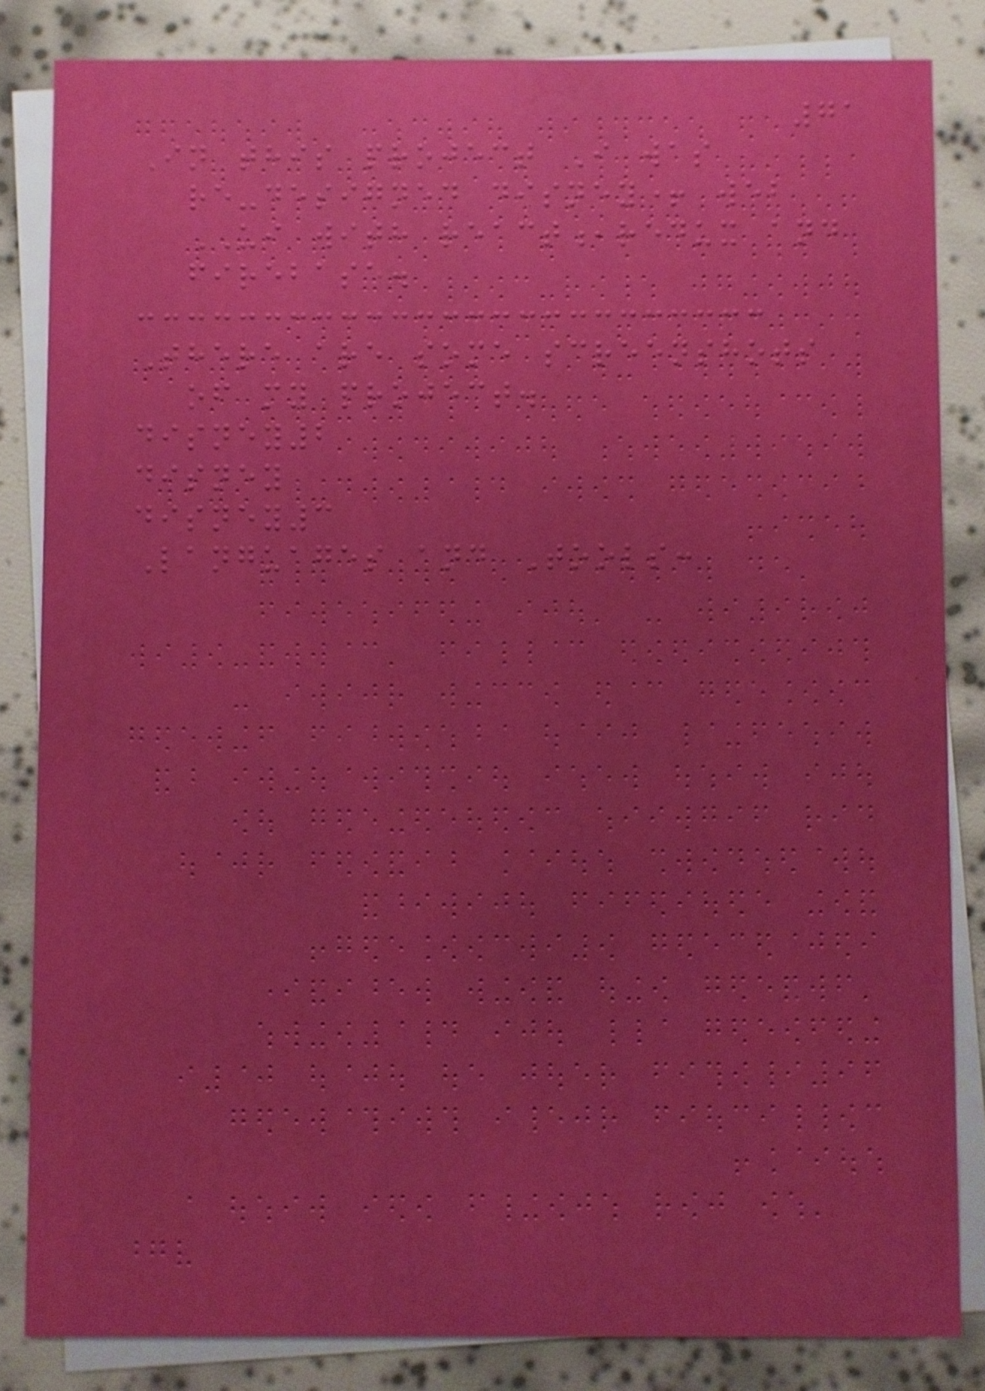71
In this project I was
re-designed disney+ web
UI with react,redux and
firebase.
There are some screenshots
of my project.
disney2
disney
disney3
Languages and Tools:
